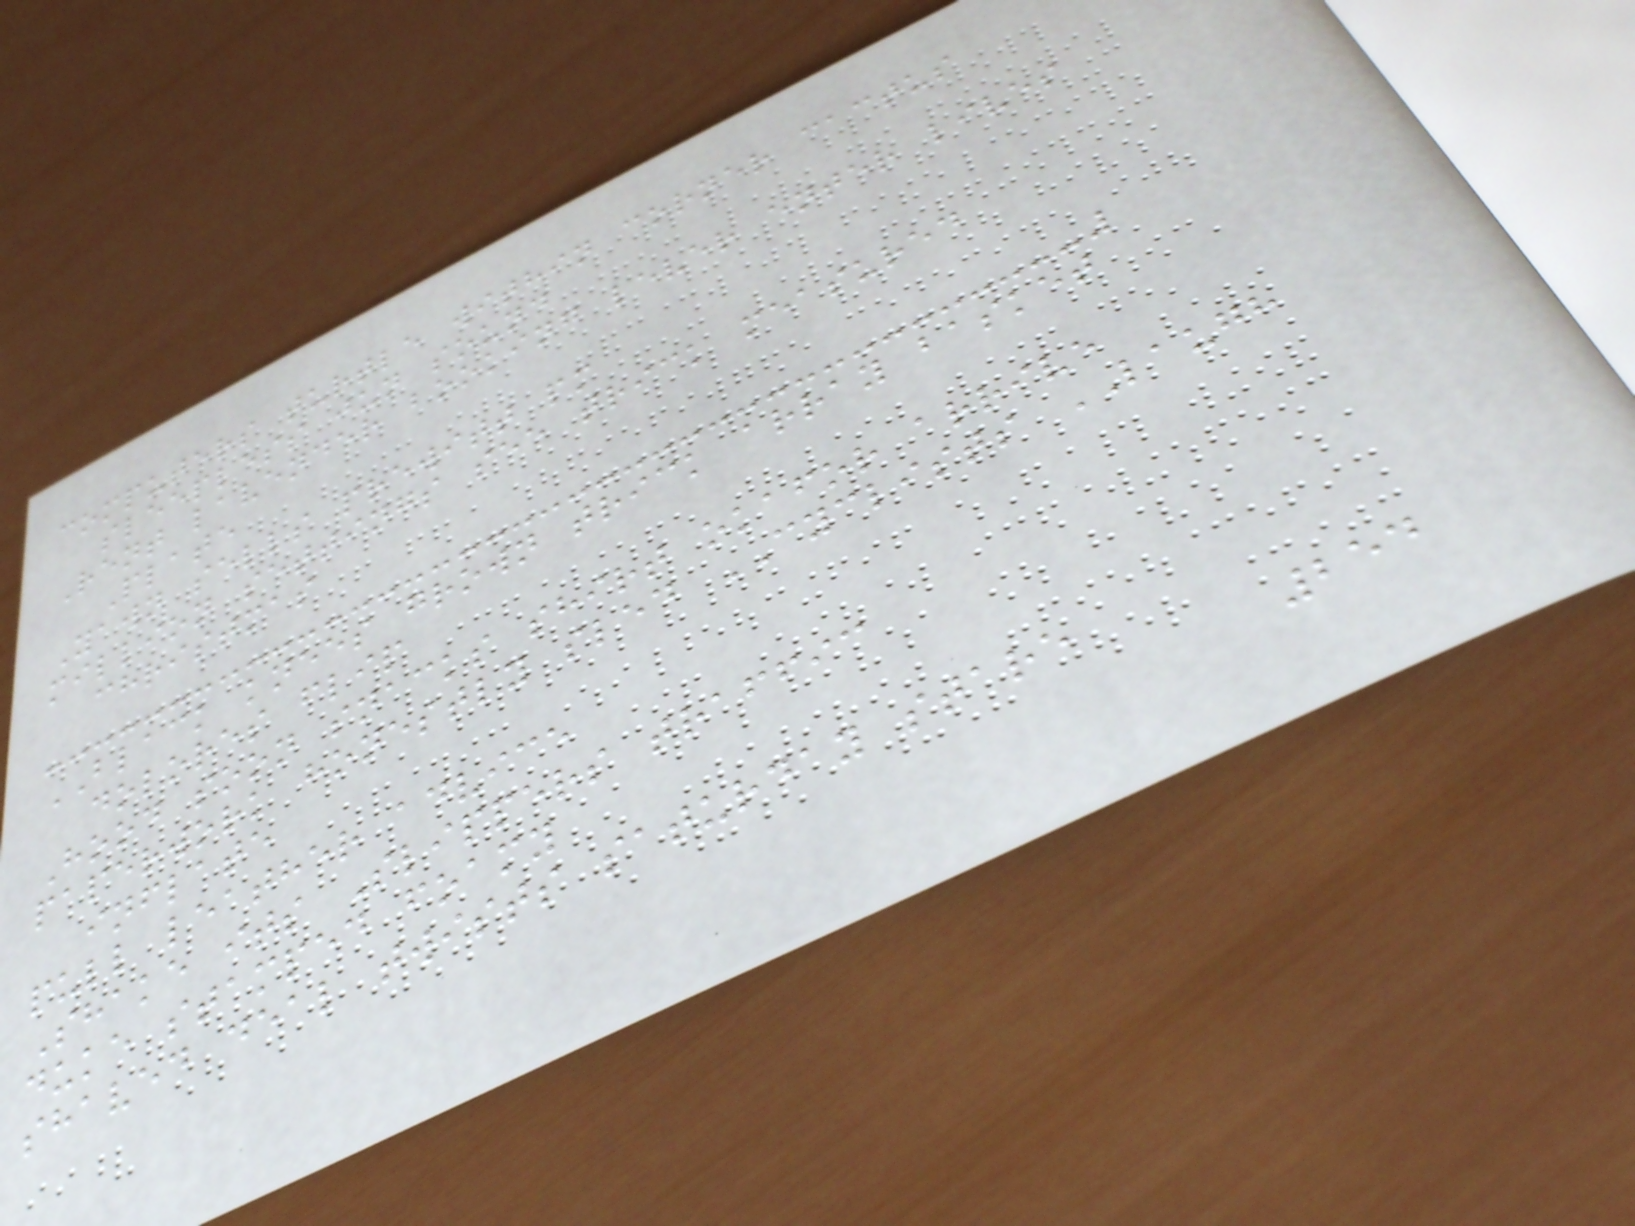computers turtle within corner cactus
sleepless jun sound
Rent lavender booking lever enter lives
Plate
Yawn sells prewitt pm
million settings see trick measured
christmas
BLACK knees grown trick array basket
dolores flip
Hood soon snacks shirt okafor arrive
paperwork honestly sled CYCLISTS LAUGH
inflate
pull leather advice
Shake its Slippers traffic
duke stamped foamy
shaved deal twists saturday stare
254
